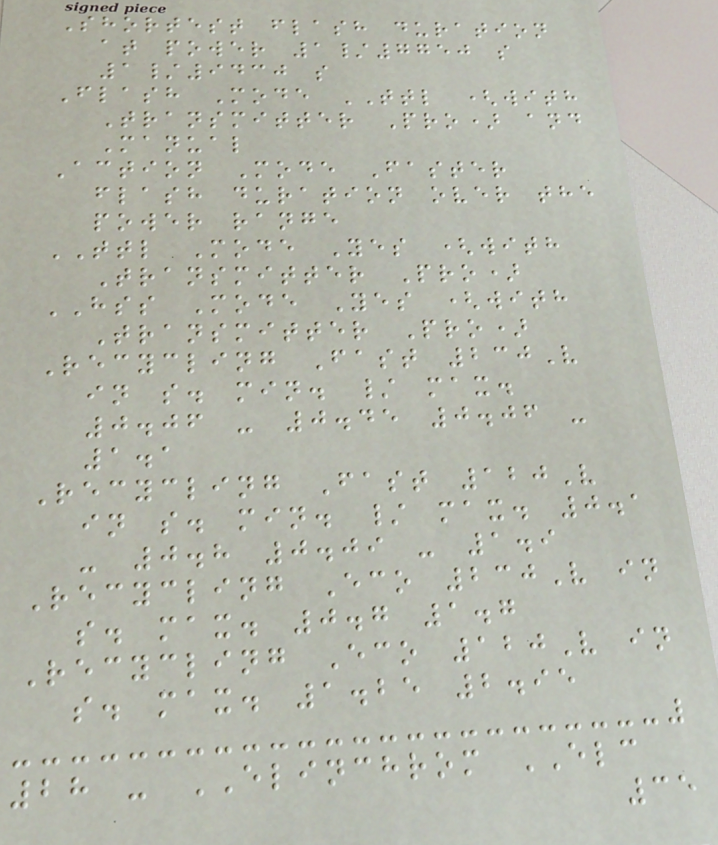Shortest flash duration
at power 1/7750 s
1/9430 s
Flash Mode TTL (with
Transmitter Pro) and
Manual
Action Mode Faster
flash duration over the
power range
TTL Mode Yes (with
Transmitter Pro)
HSS Mode Yes (with
Transmitter Pro)
Recycling Fast 230V
in s. min. / max.
0.06 - 0.45 0.06 -
1.1
Recycling Fast 120V
in s. min. / max. 0.1
- 0.8 0.09 - 1.9
Recycling Eco 230V in
s. max. 0.7 1.7
Recycling Eco 120V in
s. max. 1.25 2.95
28 - ELINCHROM ELC
35
